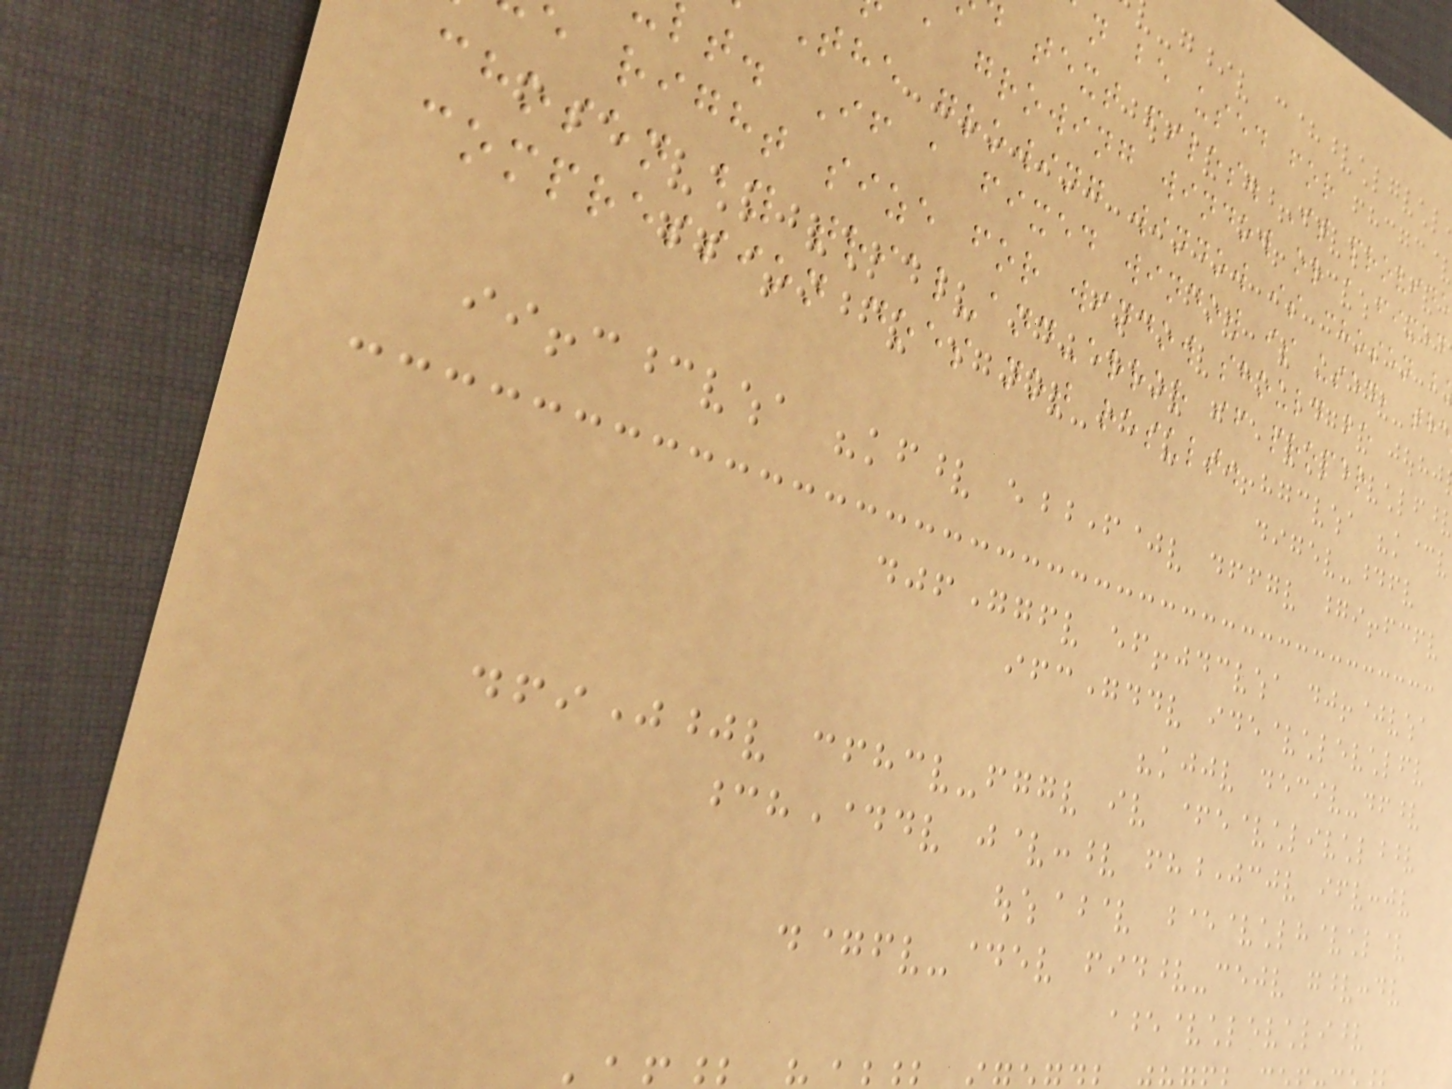n be used for
text files. It provide
a growing window or a fixed
the growing window is chosen b
lt. If a fixed window is used, the
e right size for window should be
chosen by trial-and-error if proper
compression does not result.
